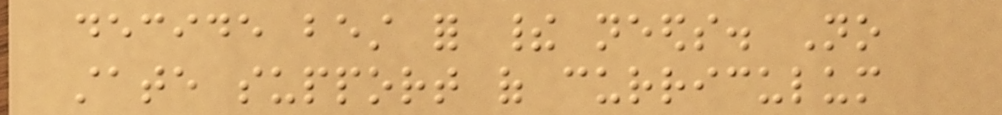decide best for their needs. No
state support of curriculum
